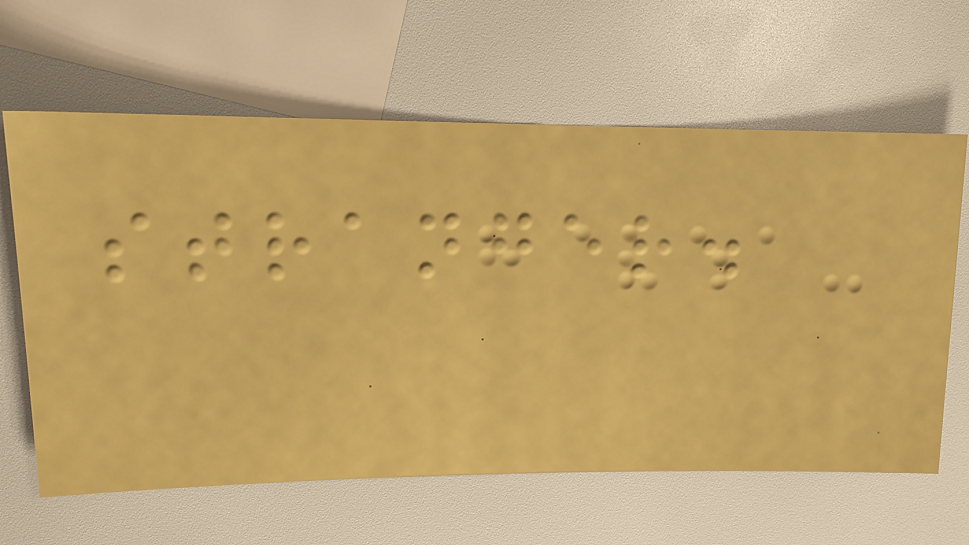stranger.
